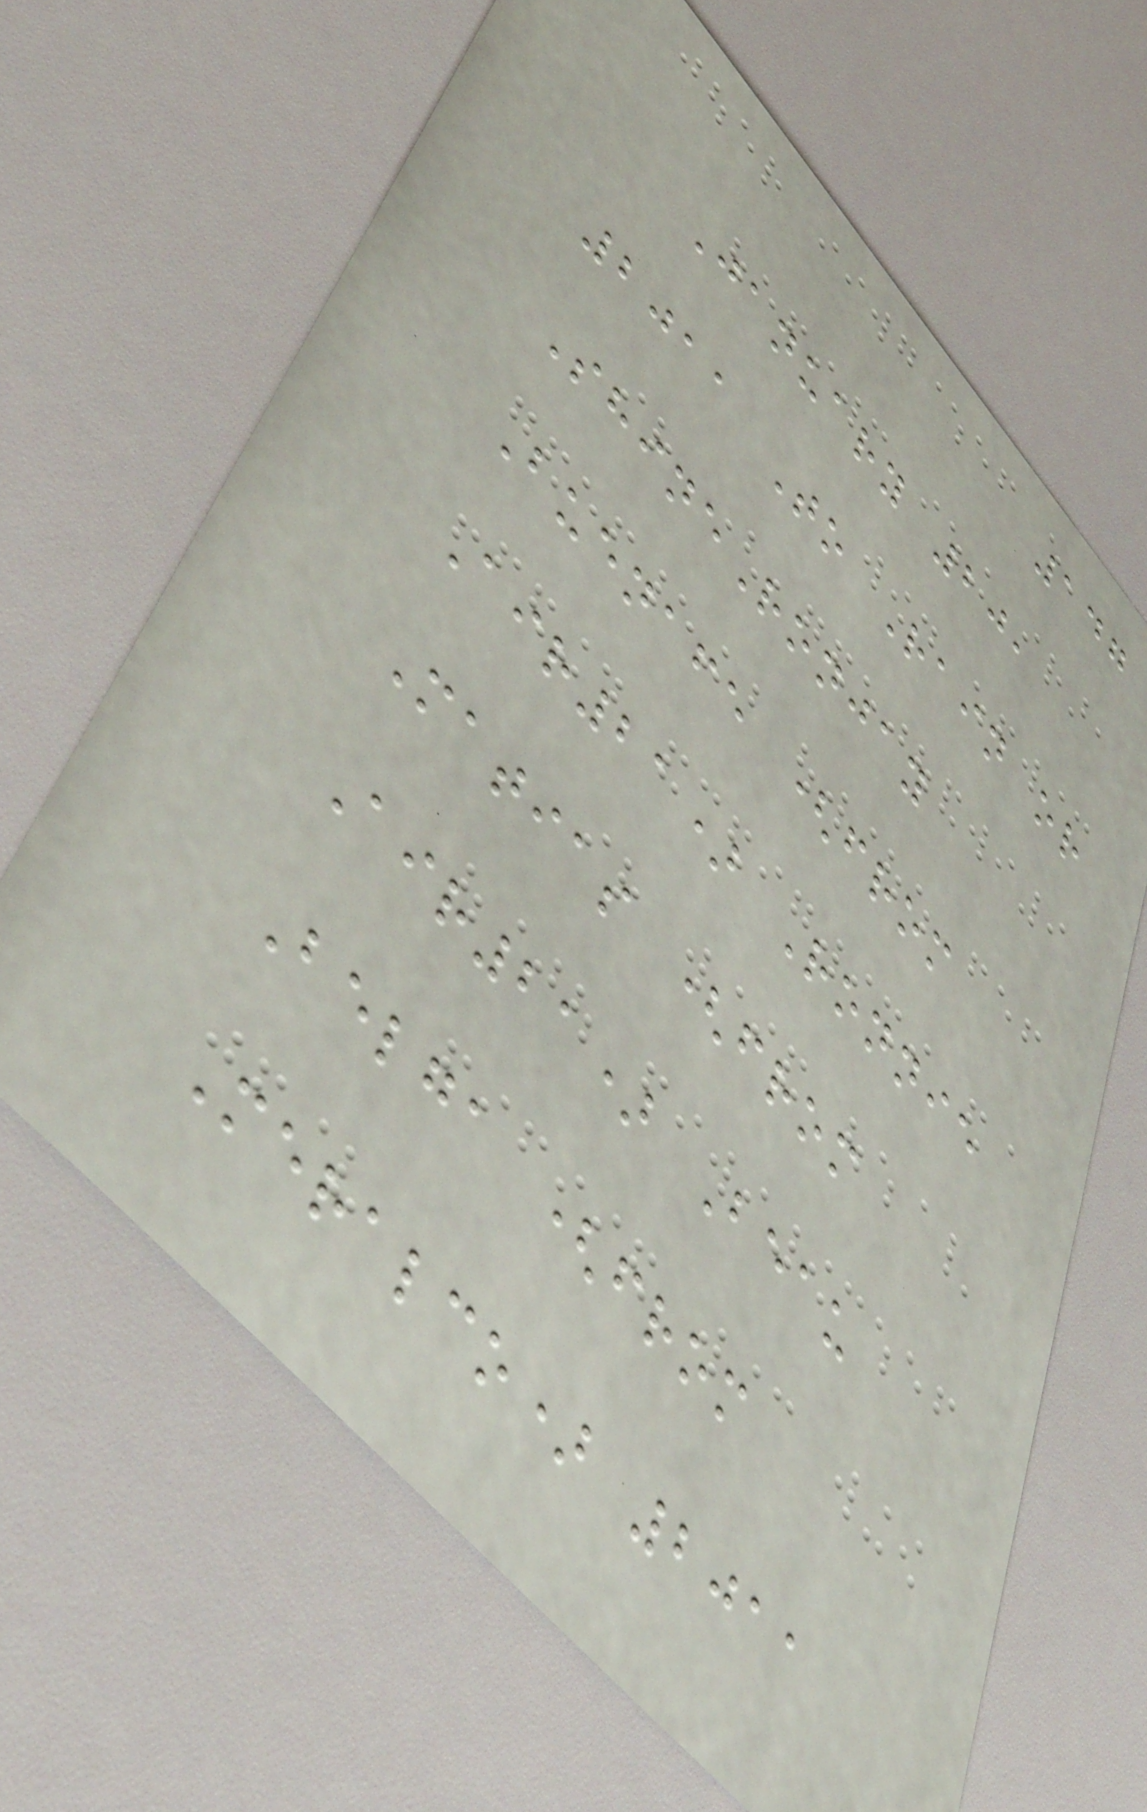147
January 20,
2011 To Rain or
ShineRonjay
Buenafe (from
Air21) Ronnie
Matias (from
Air21) Beau
Belga (from
Meralco) 2011
